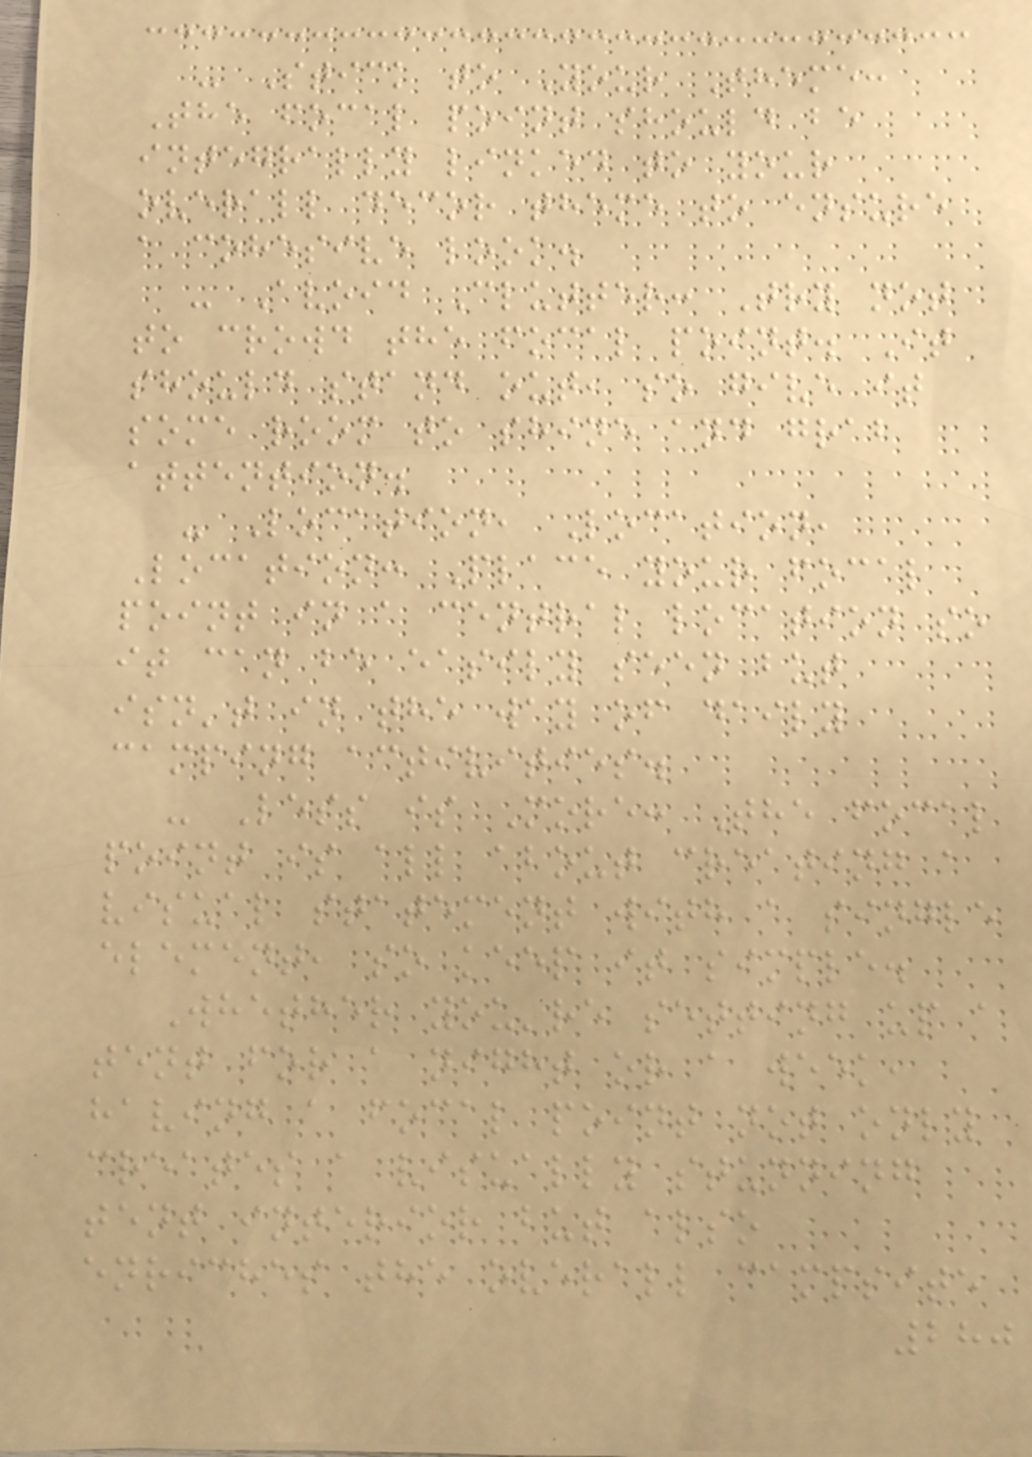- Stick to Your Theme:
The focal point should be
integrally linked to your
overall decor theme to ensure
a cohesive look.
- Avoid Clutter: Try not
to crowd the focal point. It
should stand out, so give it
some room to shine and grab
attention.
- Location, Location,
Location: Place your focal
point in a central location so
it can be easily seen but
isn't in the way of daily
camping activities.
- Less is More: The focal
point is all about creating a
visual statement with a single
element, so keep it simple.
Whether you're setting up a
tent for a night or a week,
having a focal point not only
creates a visually stunning
tent interior but also
enriches the overall campsite
280
